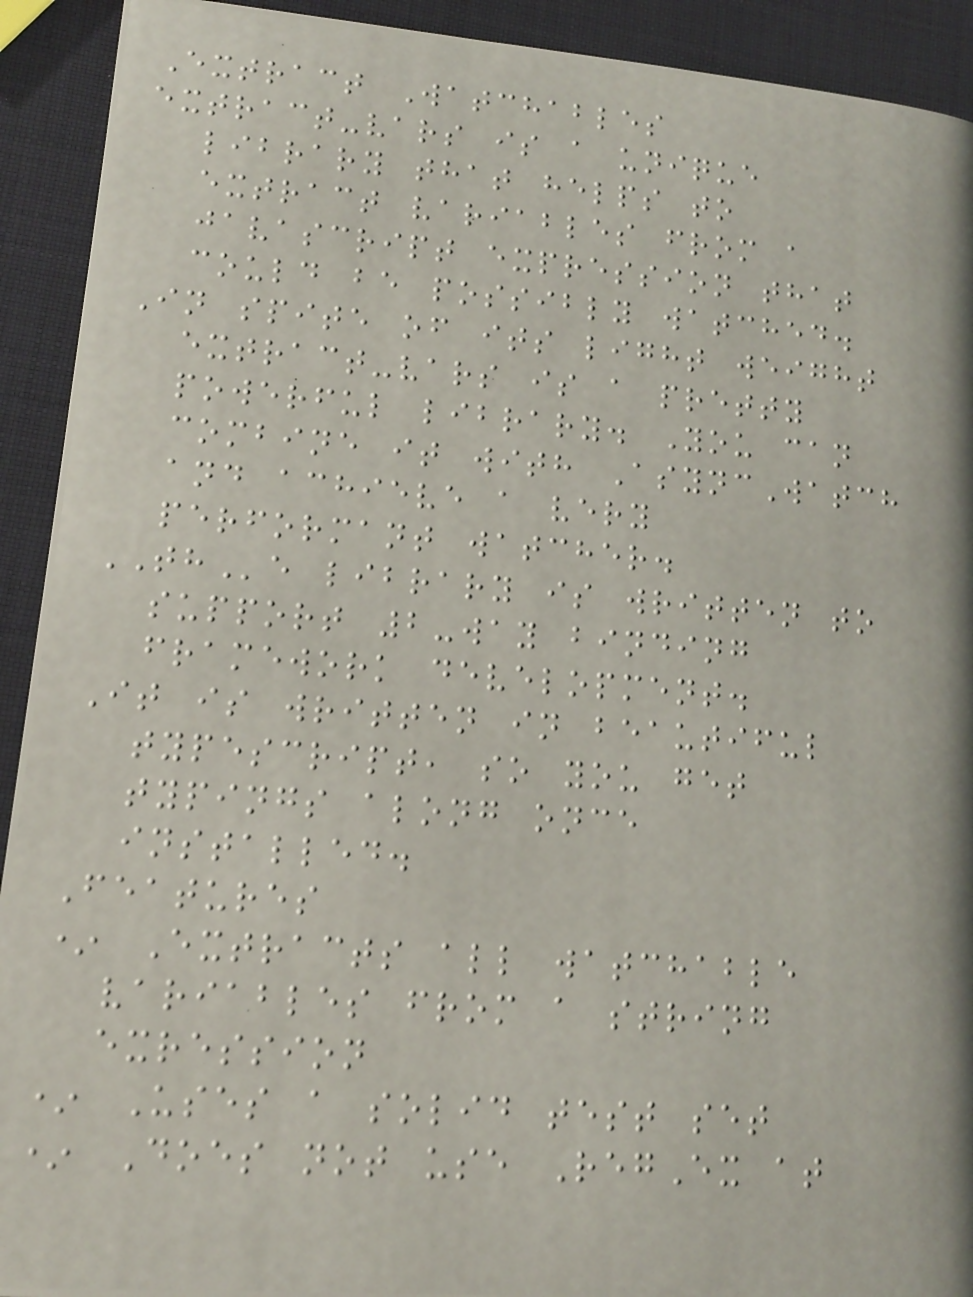Extract Watchables
extract-vars is a unique
library that helps to
extract variables from a
javascript expression that
could be possibly watched.
In spite of its light weight
extract-vars is a pretty
powerful library. You can
combine it with AsyncWatch
and achieve a very
performant watcher.
THe library is written to
support 2-way binding
framework development.
It is written in beautiful
typescript, so you get
typings along once
installed.
Features
* Extracts all watchable
variables from a string
exression
* Uses a solid test set
* Does not use RegEx at
